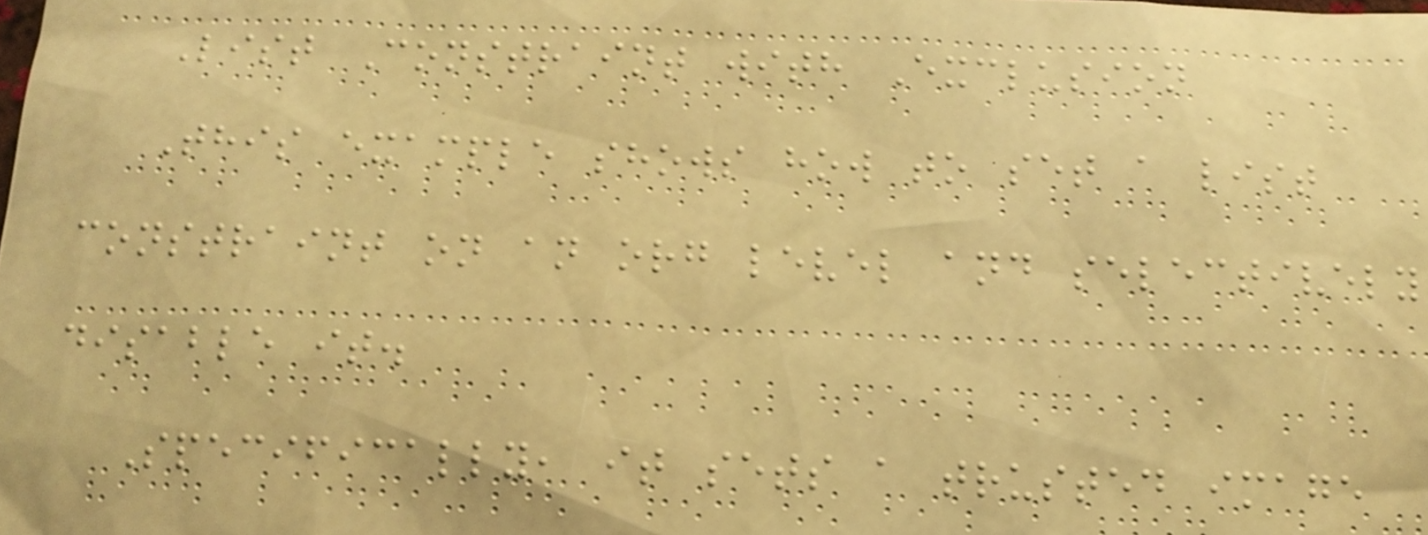List Constraint with Exclusion
This example shows how to set a list
constraint on an org level and selectively
disable it.
Specifically, it sets a trusted image
